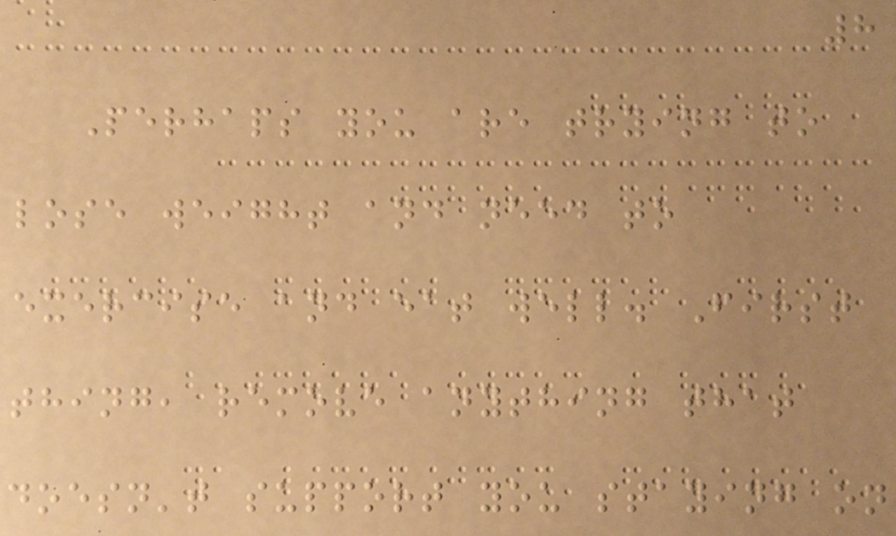8
Perhaps you are trying to
lose weight and need to
exercise and eat well. First
thing, remove anything that
doesn't support you staying on
